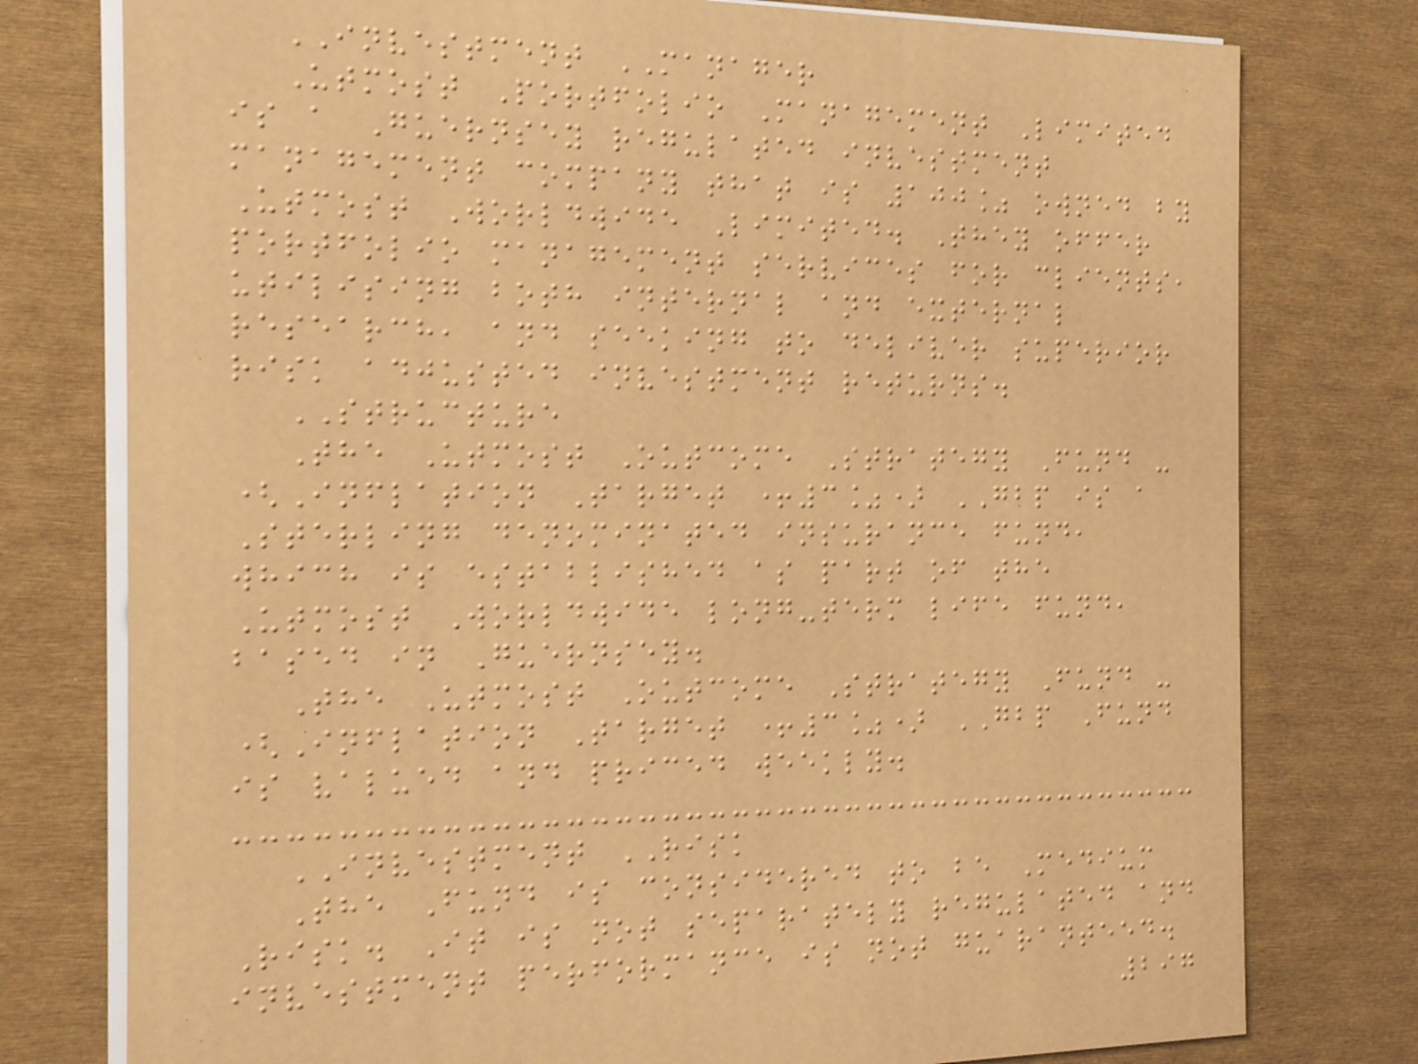INVESTMENT MANAGER
Utmost Portfolio Management Limited
is a Guernsey regulated investment
management company that is 100% owned by
Utmost Worldwide Limited. They offer
portfolio management services for clients,
utilising both internal and external
research, and seeking to deliver superior
risk adjusted investment returns.
STRUCTURE
The Utmost Outcome Strategy Fund -
(Inflation Target +3%) GBP is a
Sterling denominated insurance fund,
which is established as part of the
Utmost Worldwide long-term life fund,
based in Guernsey.
The Utmost Outcome Strategy Fund -
(Inflation Target +3%) GBP Fund
is valued and priced weekly.
INVESTMENT RISK
The Fund is considered to be Medium
Risk. It is not separately regulated and
investment performance is not guaranteed.
297
